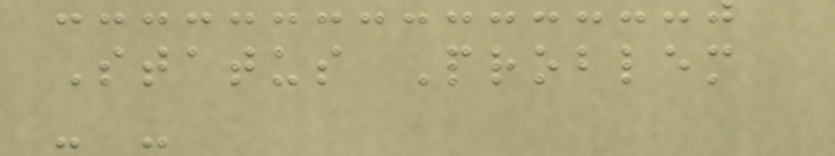Status Problem
- -
